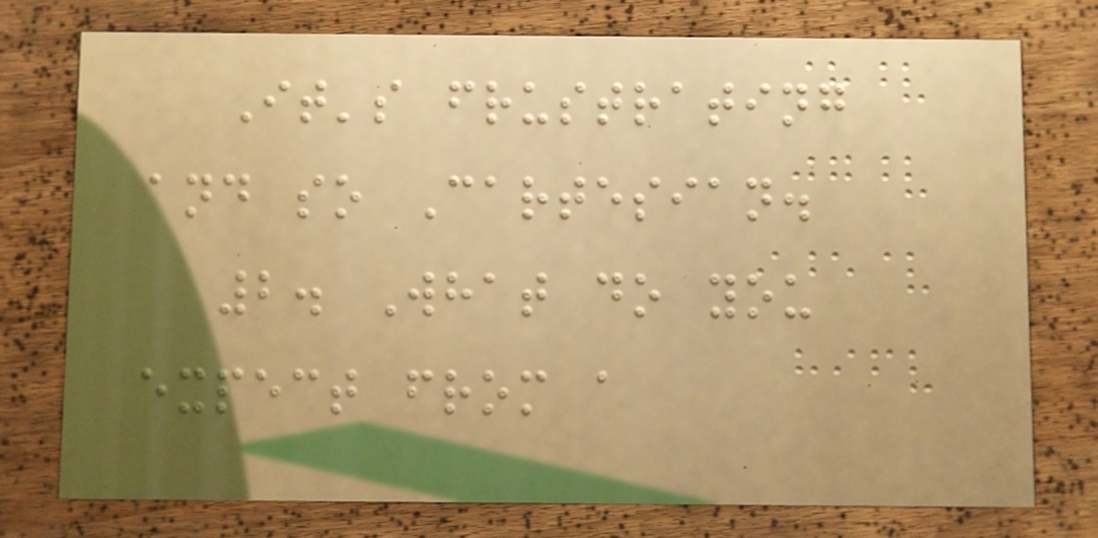It's frustrating
and so Cartesian.
2. What do you
expect from a
